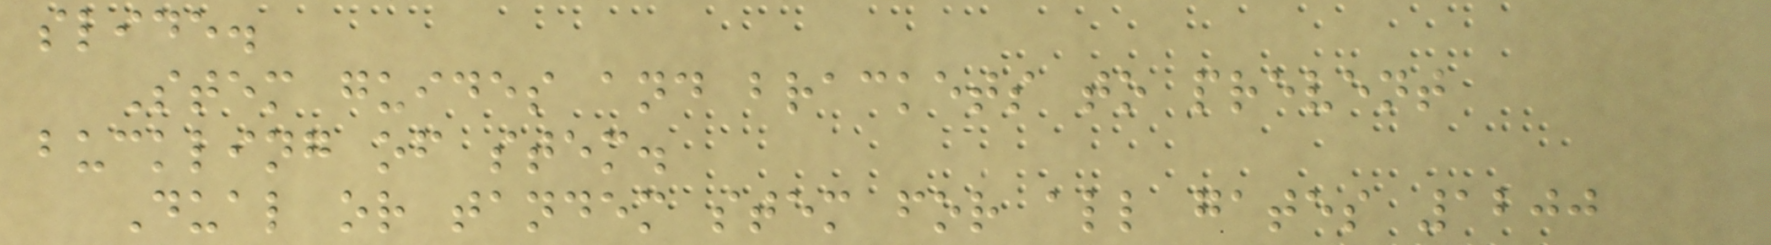slide.
Stem guides and brackets to prevent
buckling of stem.
Dual or tandem stem for all gates 1200
